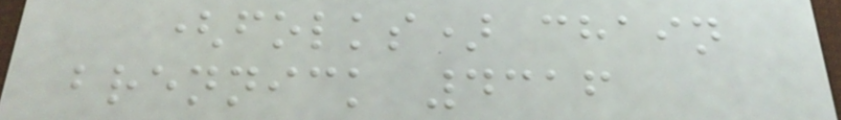(folks) chain
brennick 4316
